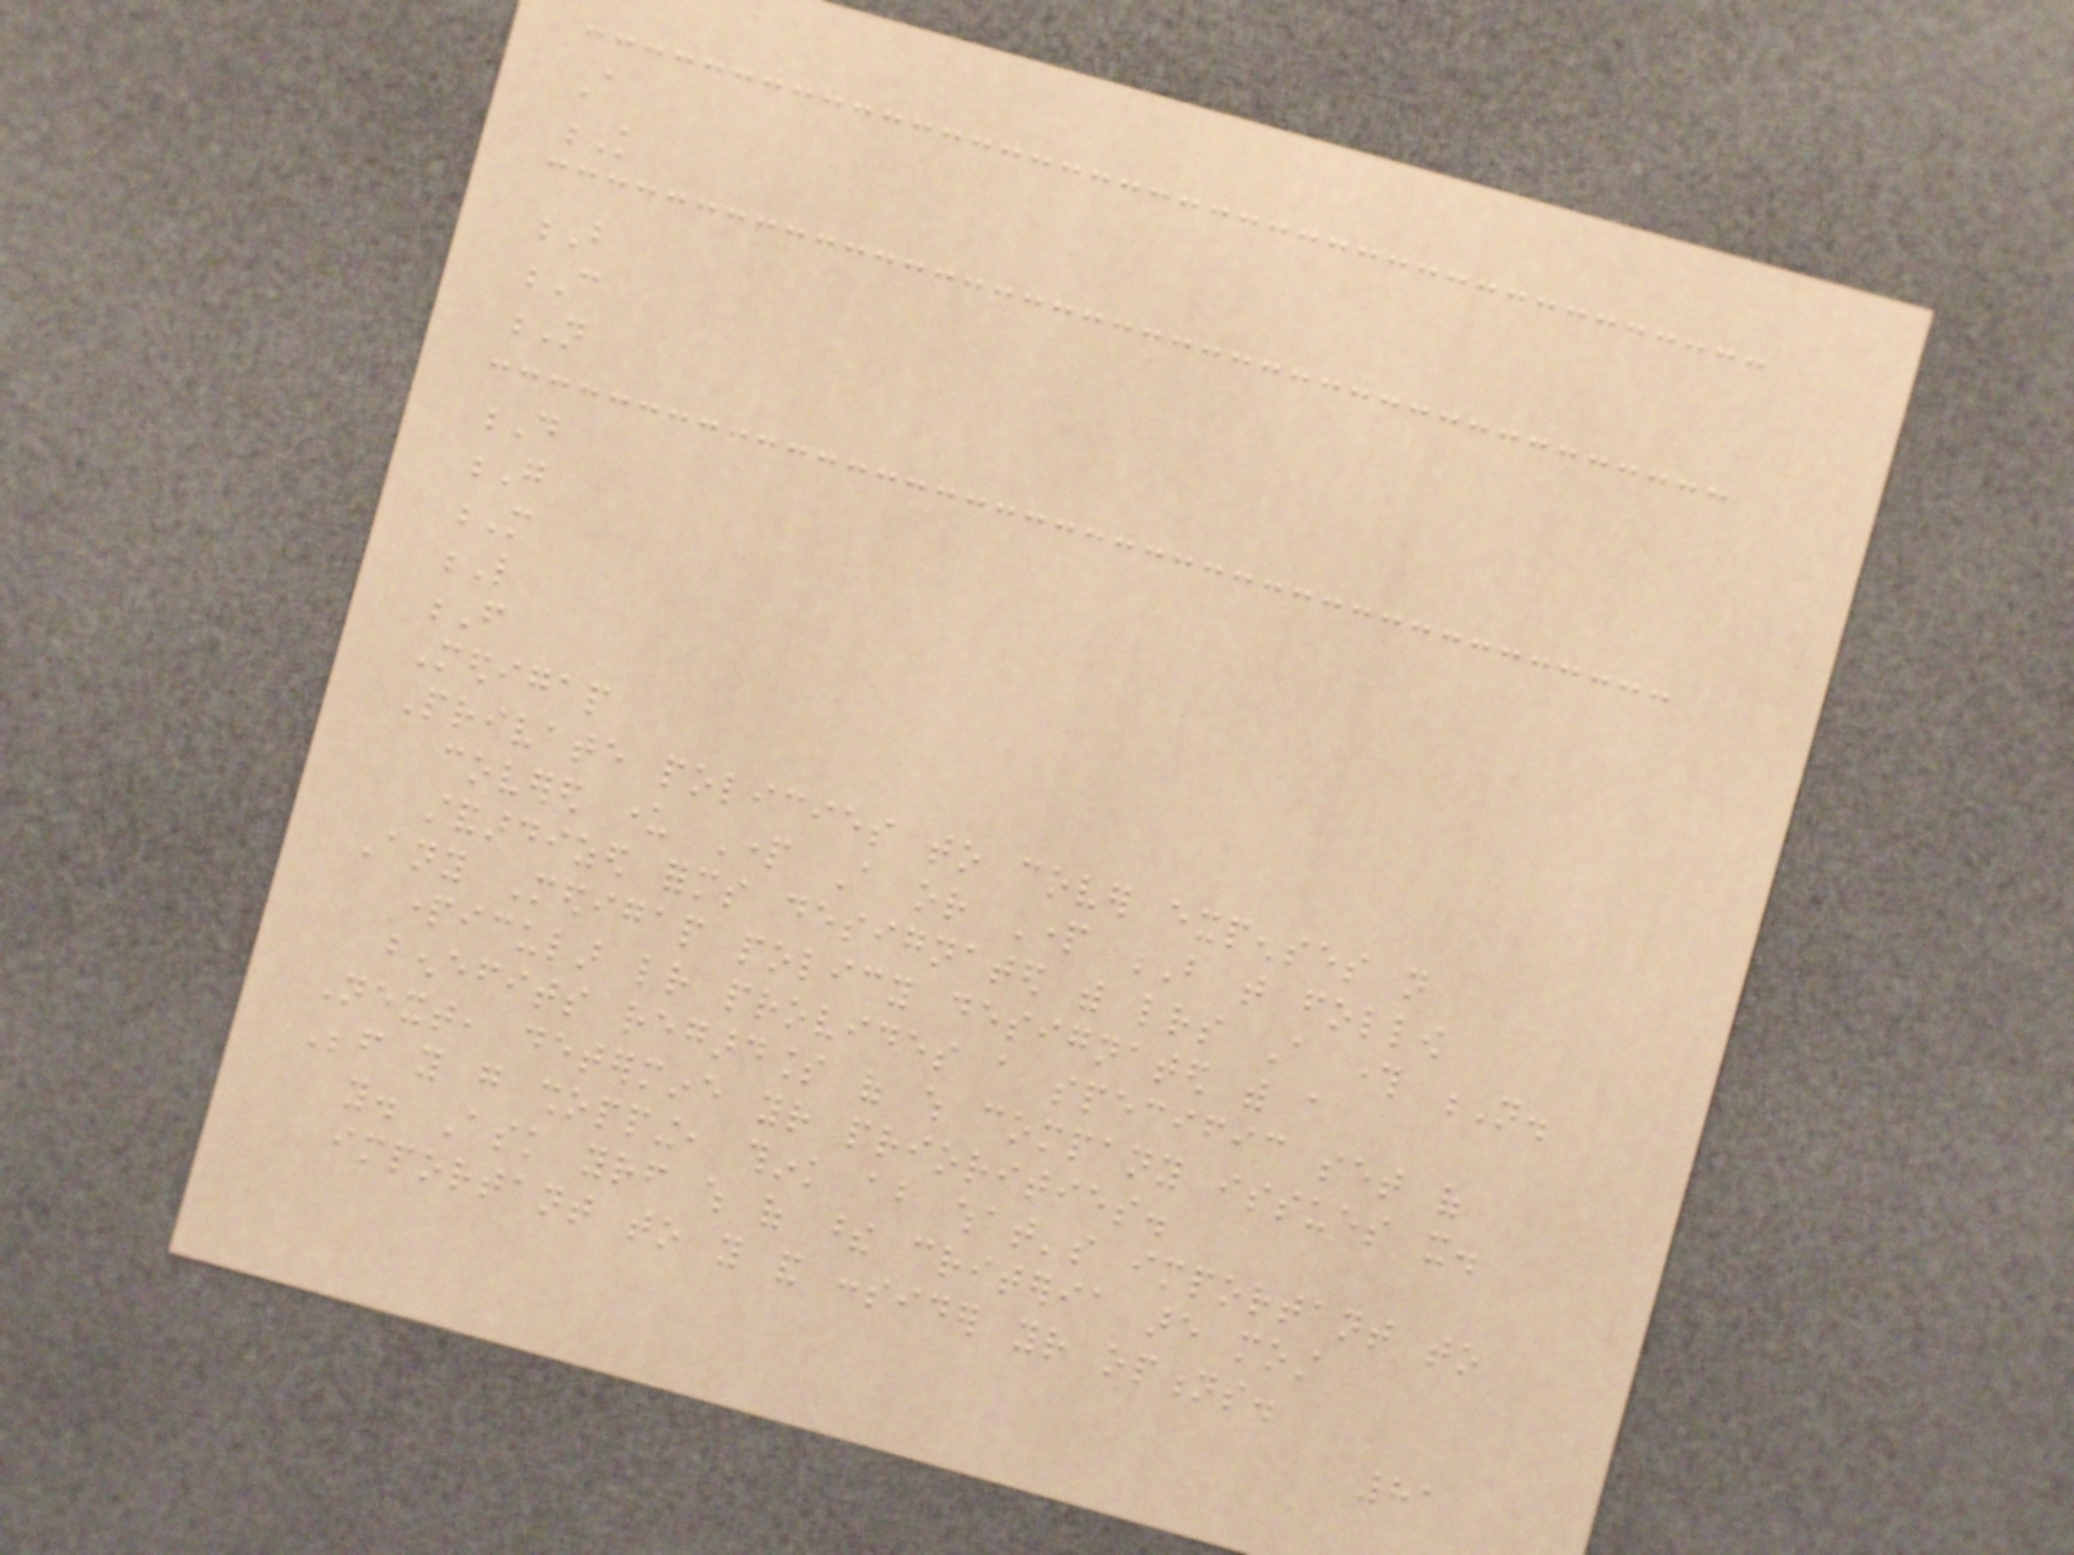A
K
B
C
N
D
G
M
L
F
Medigap
Private policies to cover expenses not
covered under Part A or Part B that follow
standardized forms designated with letters A through N.
Any Medigap policy designated with a
particular letter provides a specific set of
benefits regardless of which company issues it.
Next, determine your priorities.
Before you go shopping, think about what's important to
you. Ask yourself which of these criteria are most
important to you and consider your options.
81
